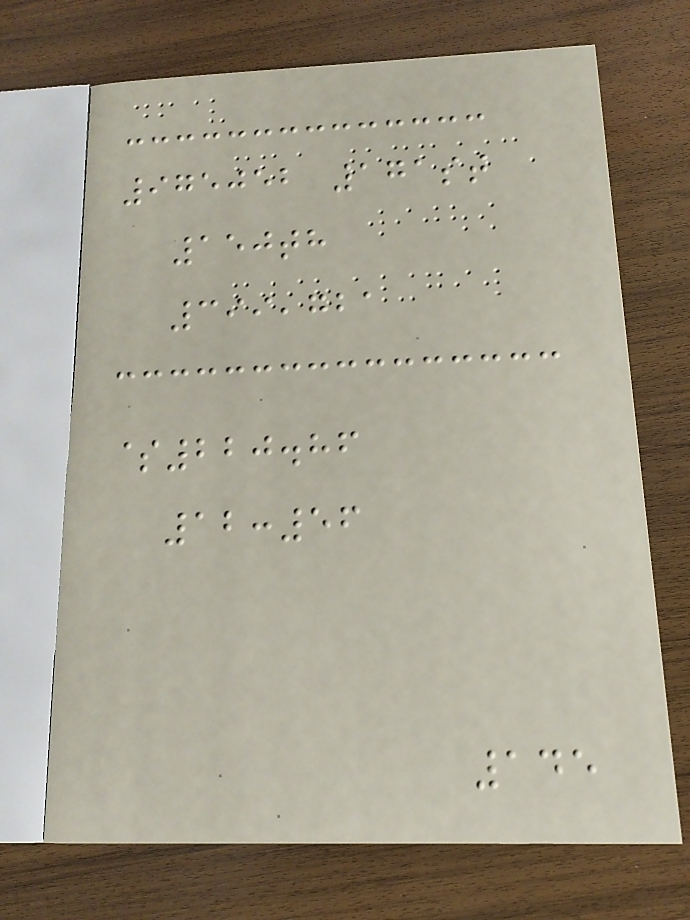975052 171st
150th
399,721
$220.86
12:56
145
